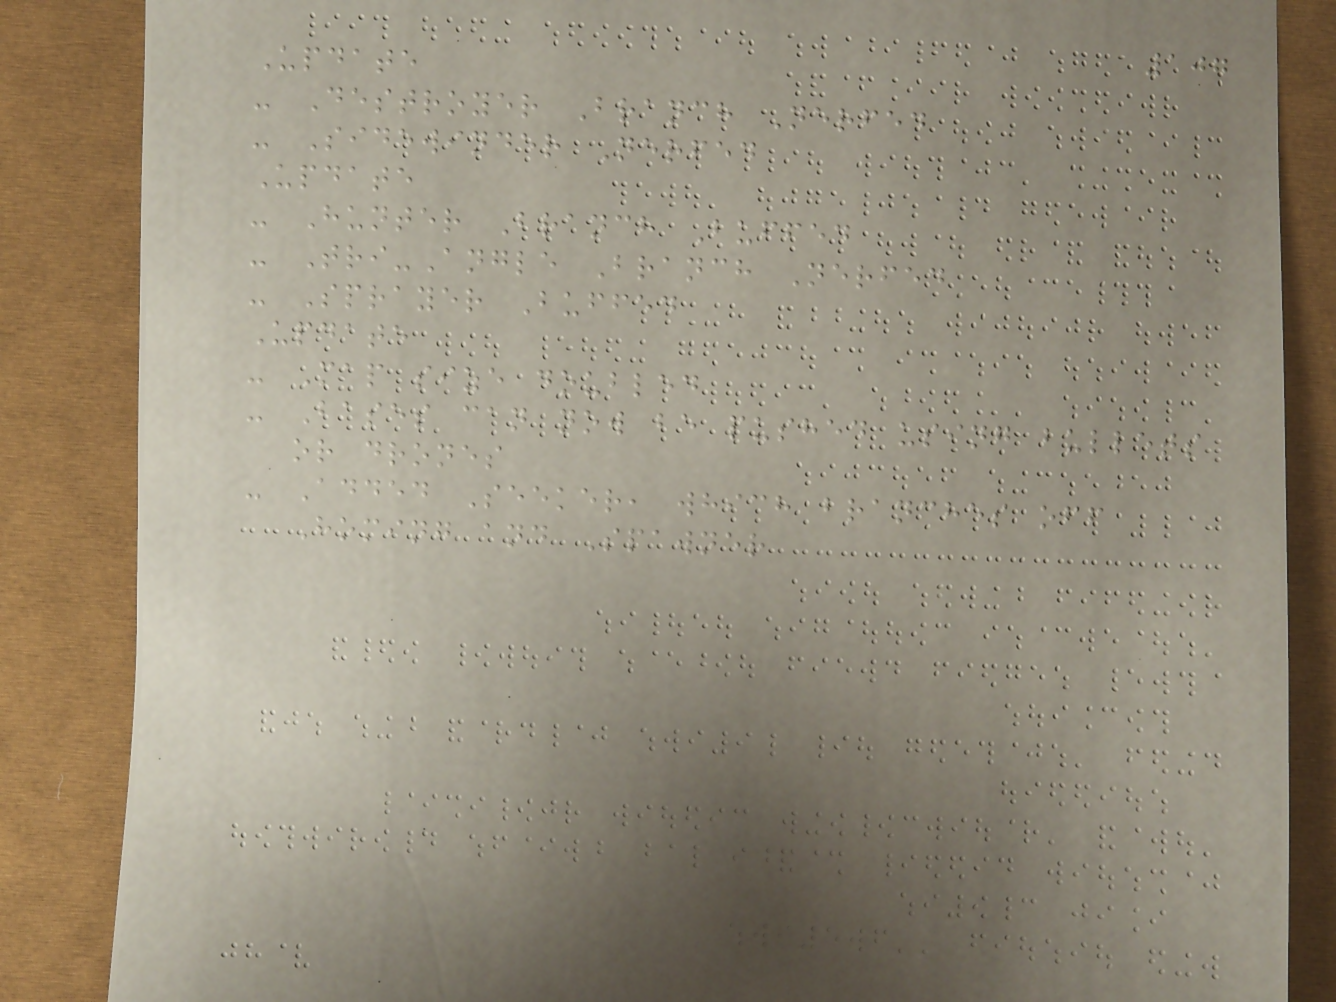107
Update
- Destroyer Branch Nerfed
- Sidewinder Nerfed
Update
- Hunter Branch Buffed
- Tri-Angle Branch Nerfed
- Sprayer Buffed
Update
- Map size doubled
- Bases can now be pushed using bullets
or drones
- Added Seeker, which branches off
Homing and Spawner
